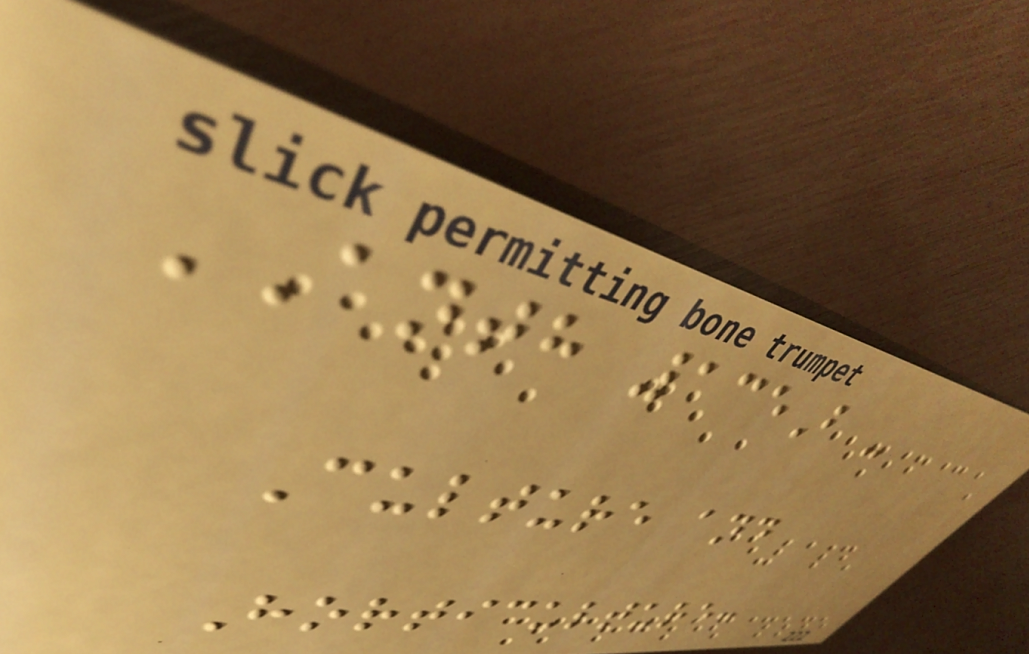ANTH 135B -
Culture and
Horticulture:
